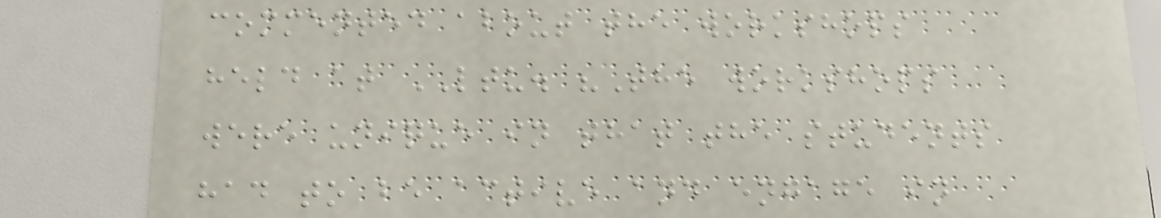commented about the workshops
held at LTU. "The workshops
were unique in that the students
had to be active and engage in
